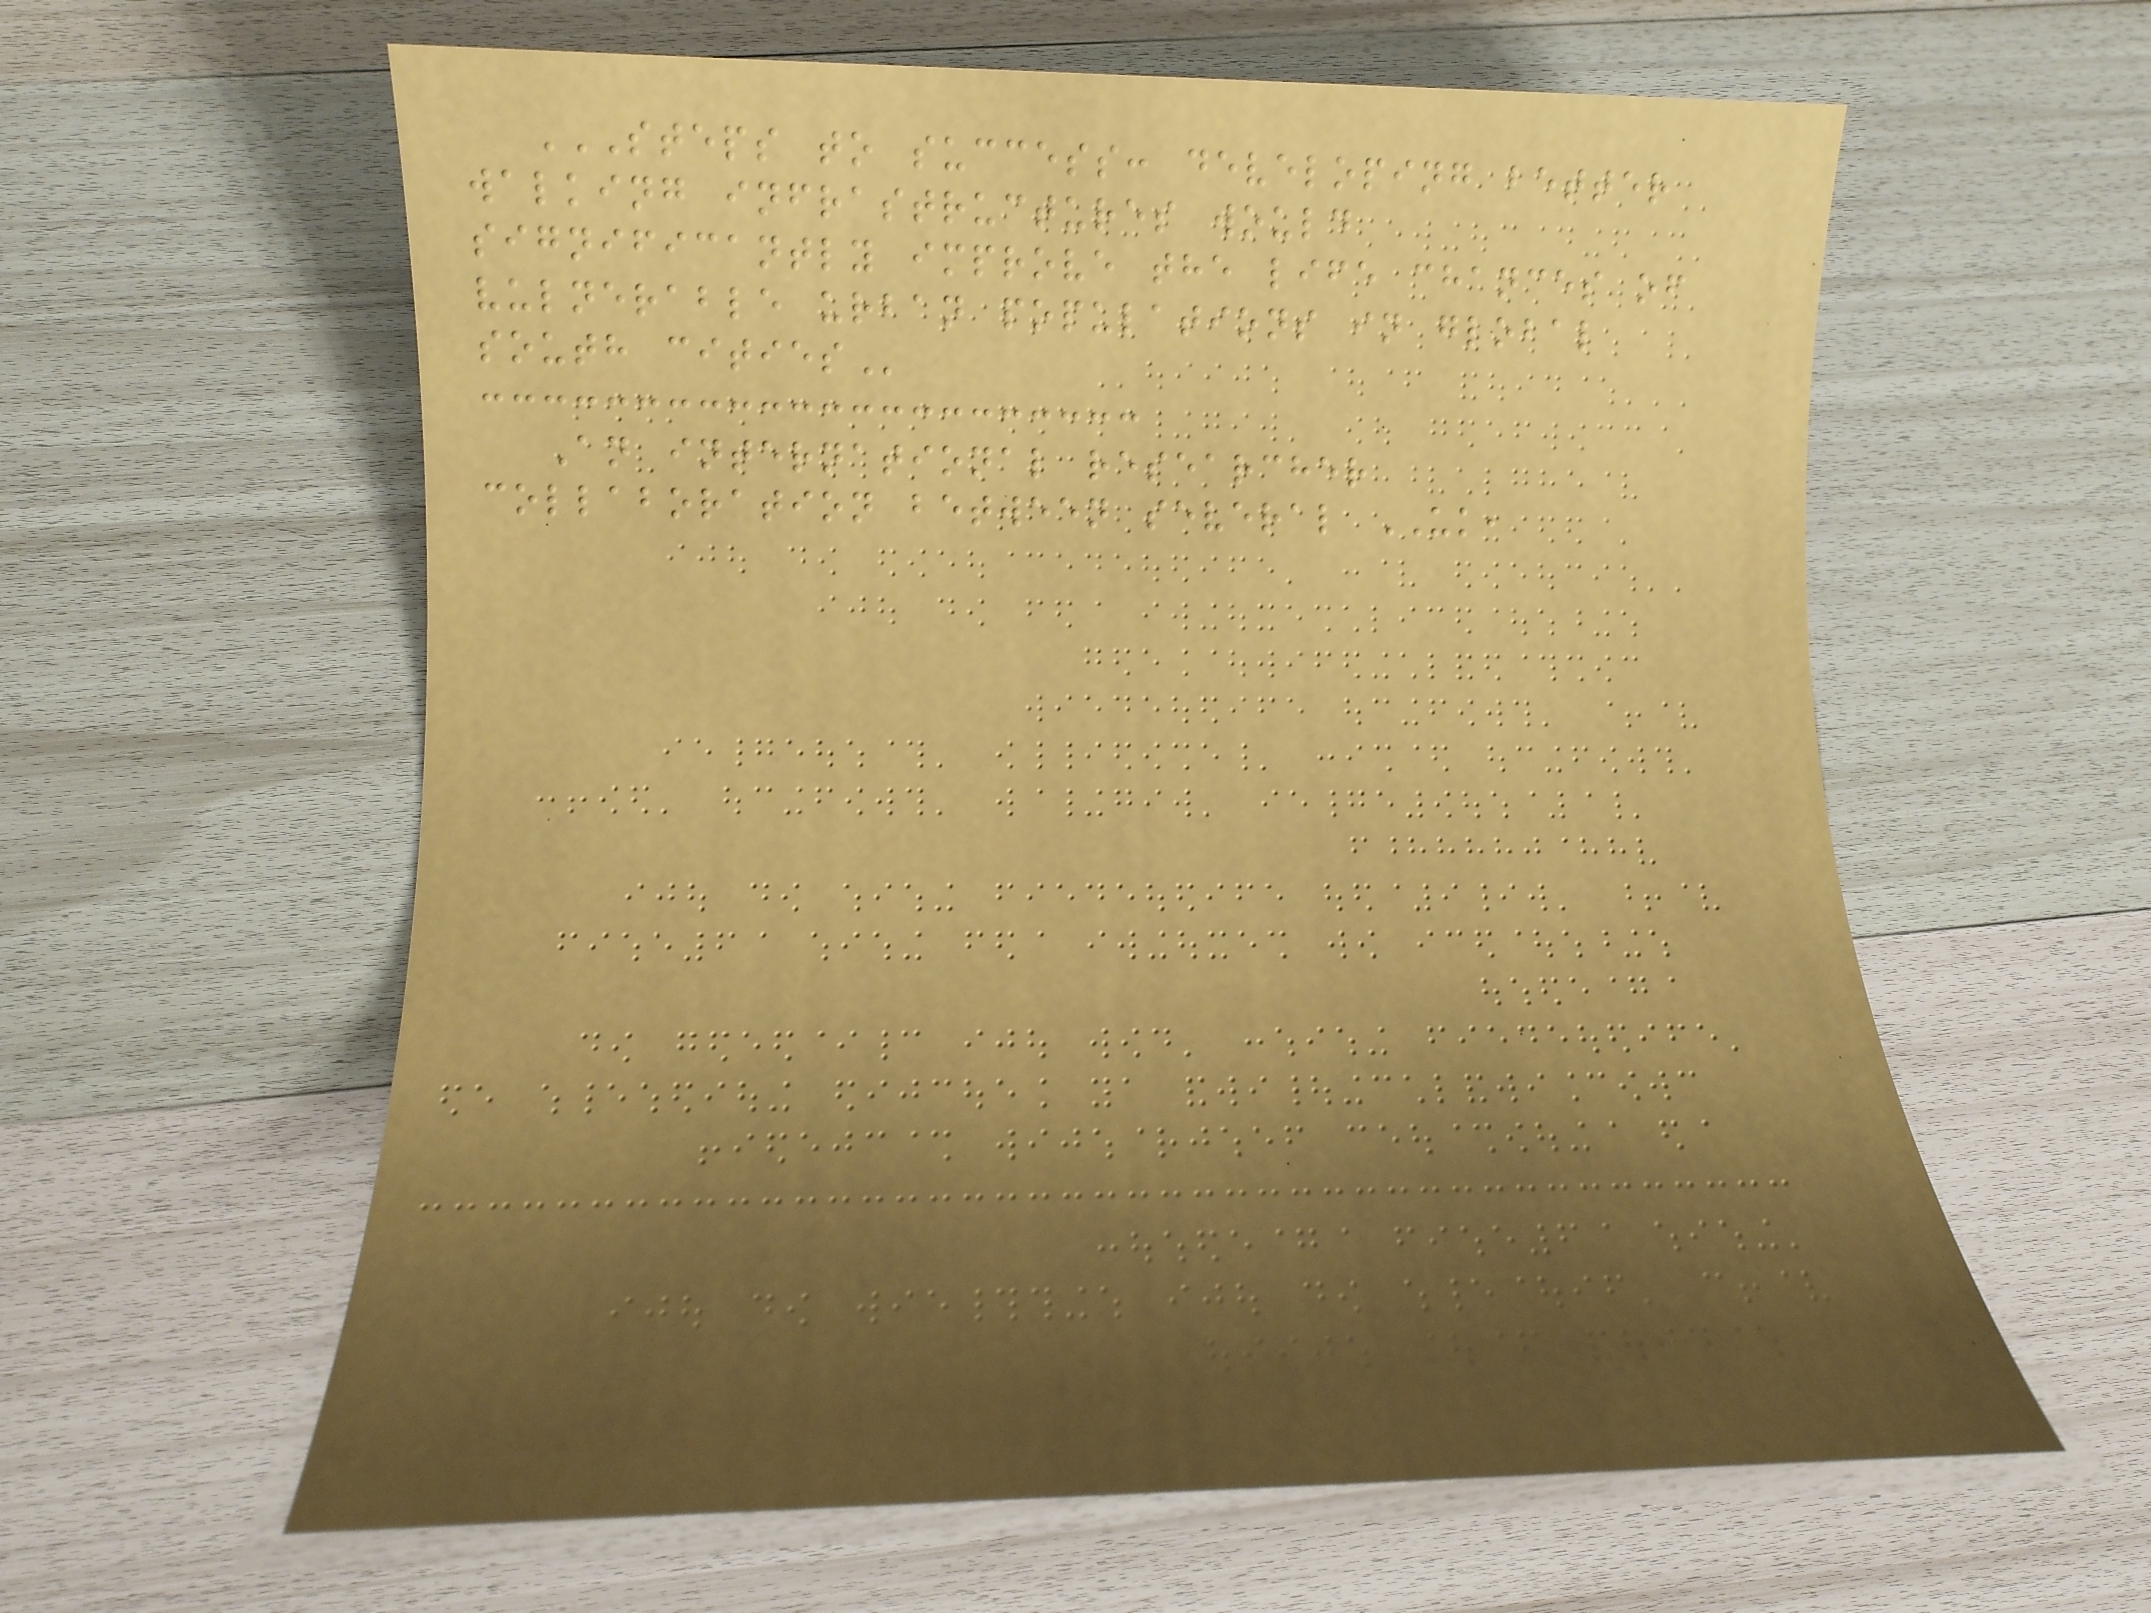STEPS TO SUCCESS: DEVELOPING BETTER
WALKING INFRASTRUCTURES WOULD
SIGNIFICANTLY IMPROVE THE LIFE CHANCES OF
VULNERABLE URBAN POPULATIONS IN GLOBAL
SOUTH CITIES
An international researcher
collaboration between several UK,
